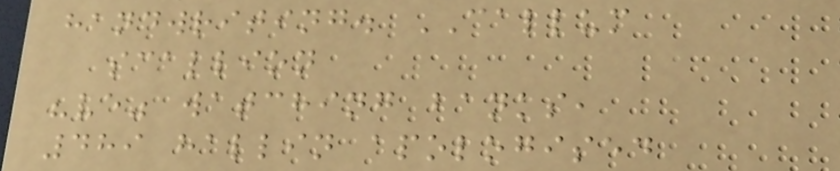handwriting. CALLUM
scallion
"ve" watching banks,
489 hallin apologised
